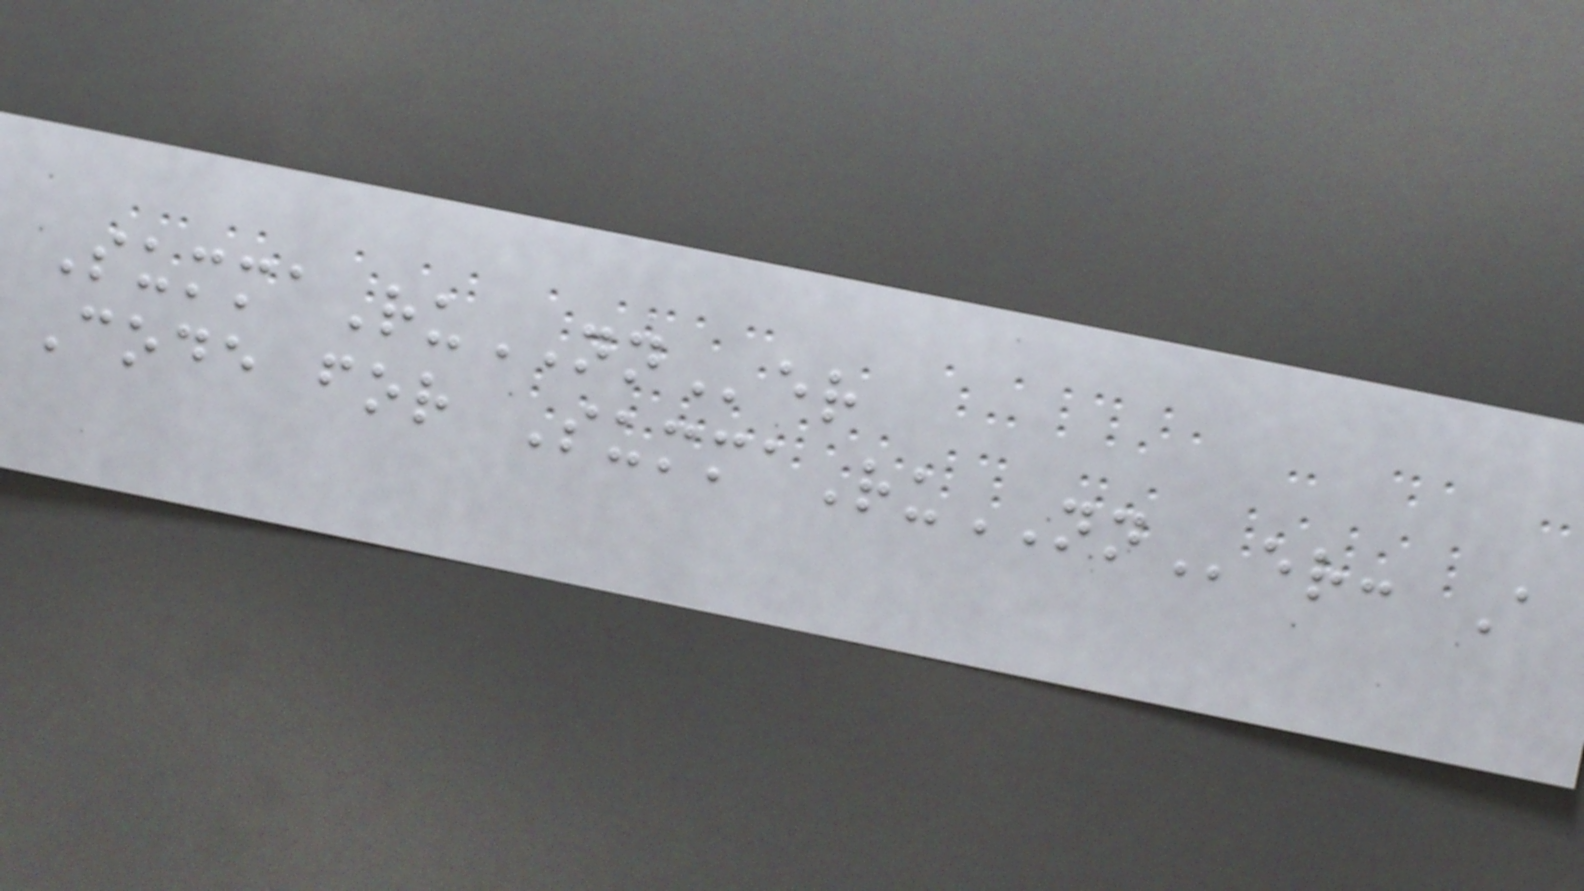SummaRuNNer
Code for SummaRuNNer: A
